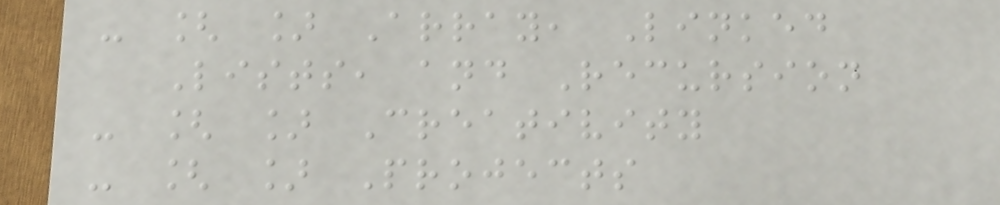- [ ] Array, Linked
Lists, and Recursion
- [ ] Creativity
- [ ] Projects
